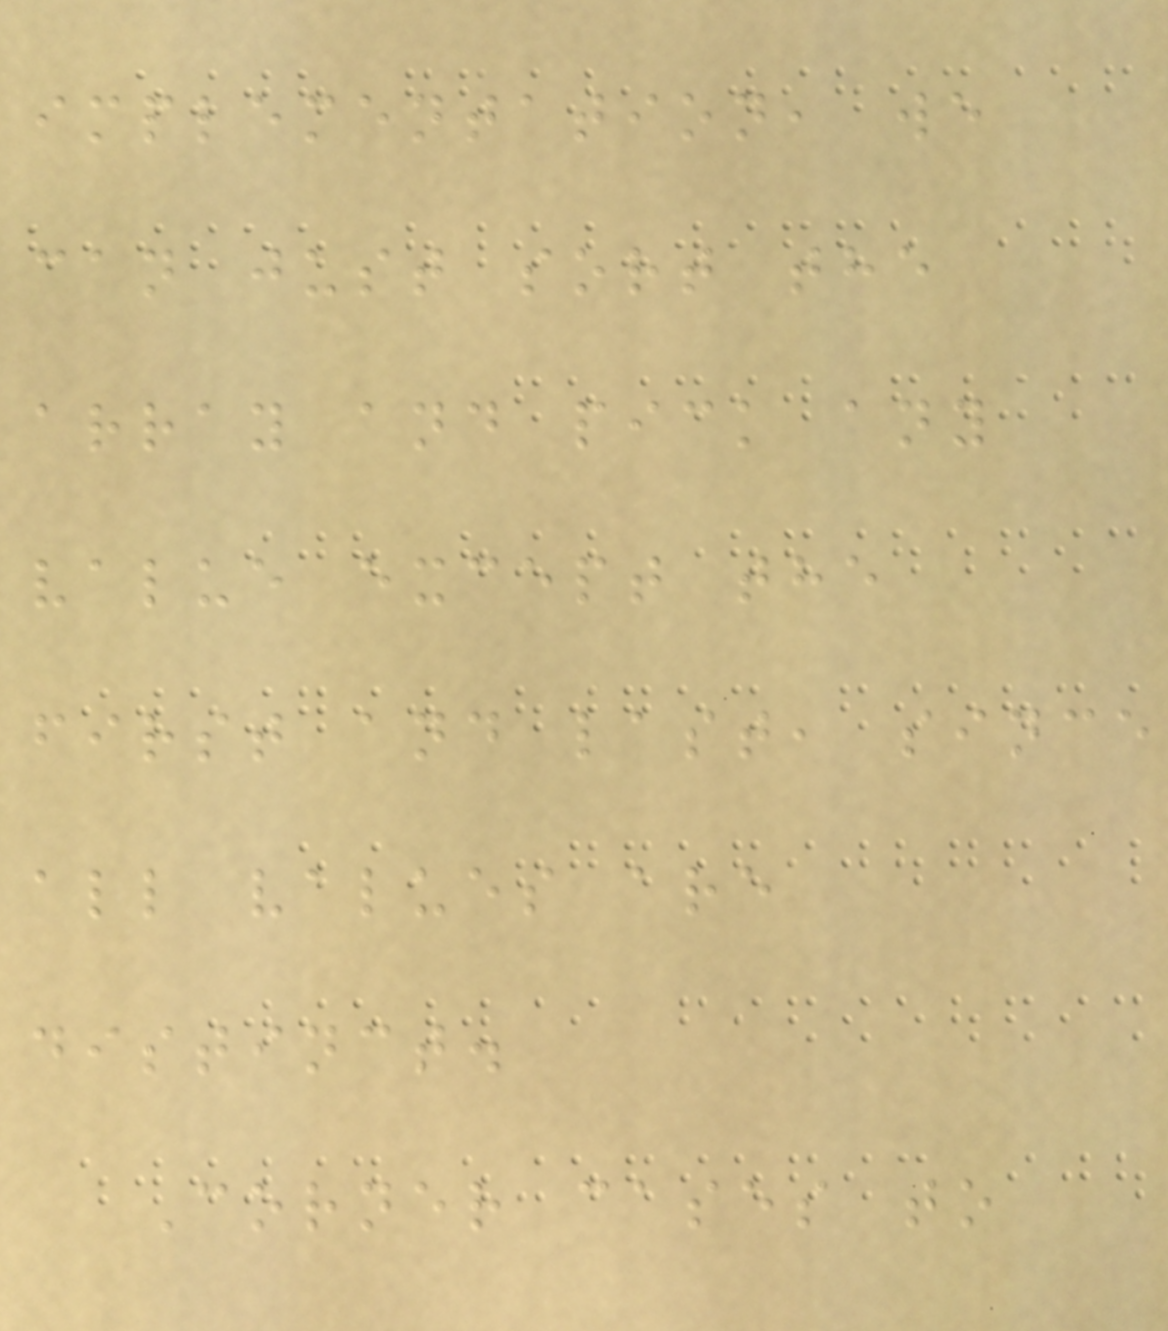implementation, we
can just sort the
array and pick any
value except the
first and last, since
all values are
distinct.
Corner cases to
